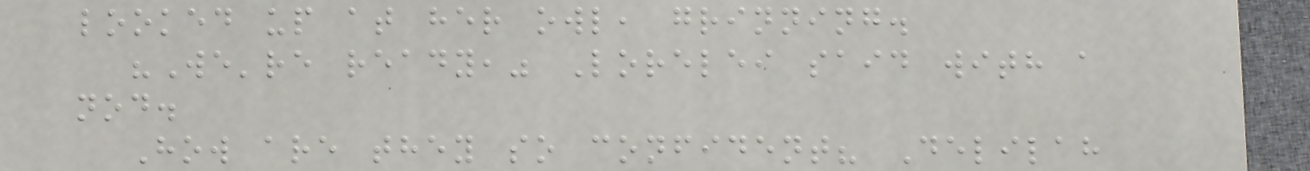looked up at her owl, grinning.
"We're ready," Lorelei said with a
nod.
How are they so confident? Delilah
